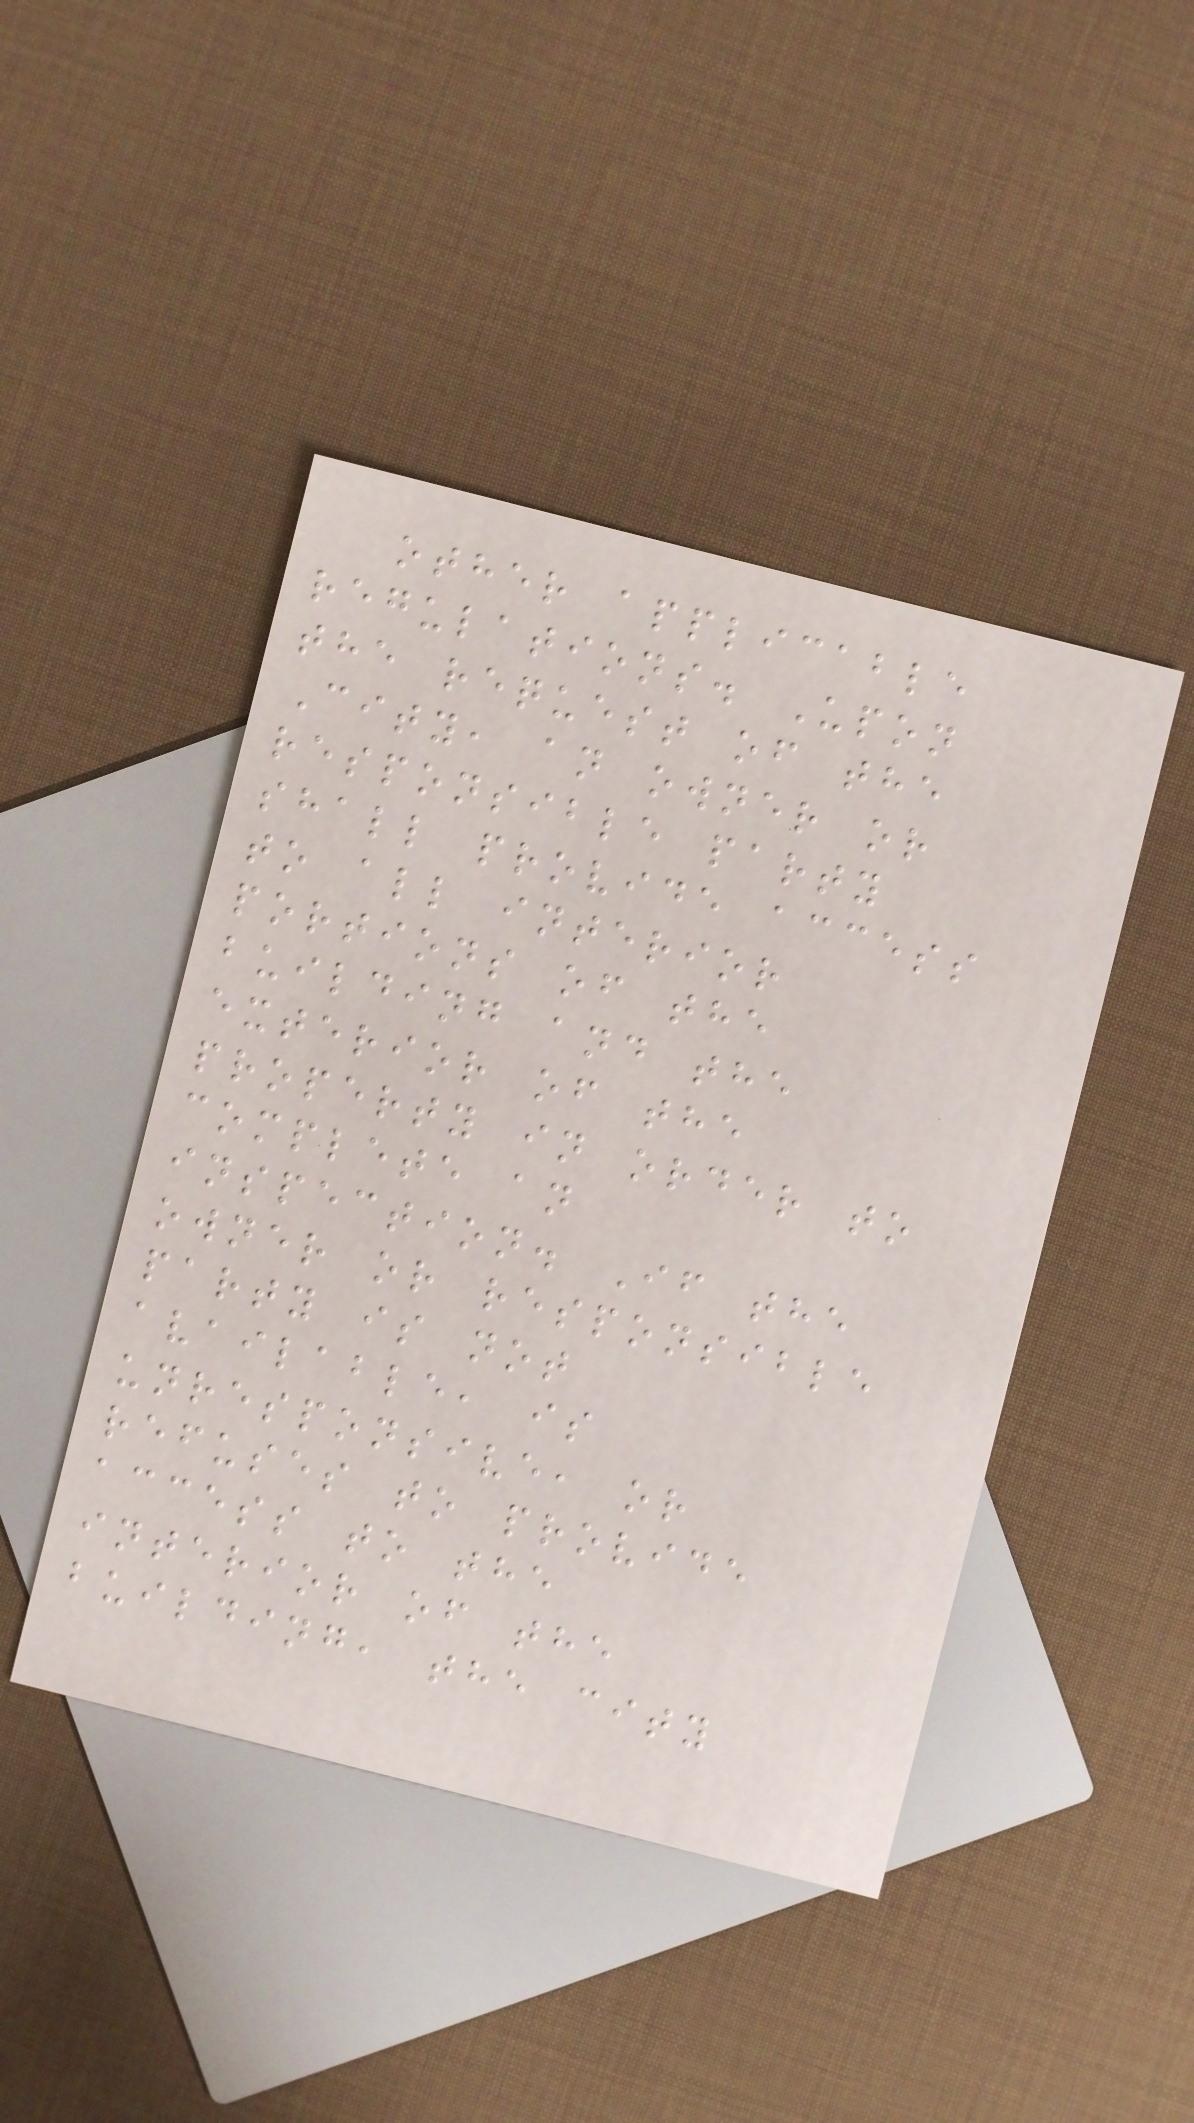other applicable
regulations. Upon
the request of the
City, an owner or
responsible party
shall provide access
to all interior
portions of the
building and the
exterior of the
property in order to
complete an
inspection. If the
owner or responsible
party is not
available, is
unresponsive, or
refuses to provide
access to the
interior of the
building, the city
